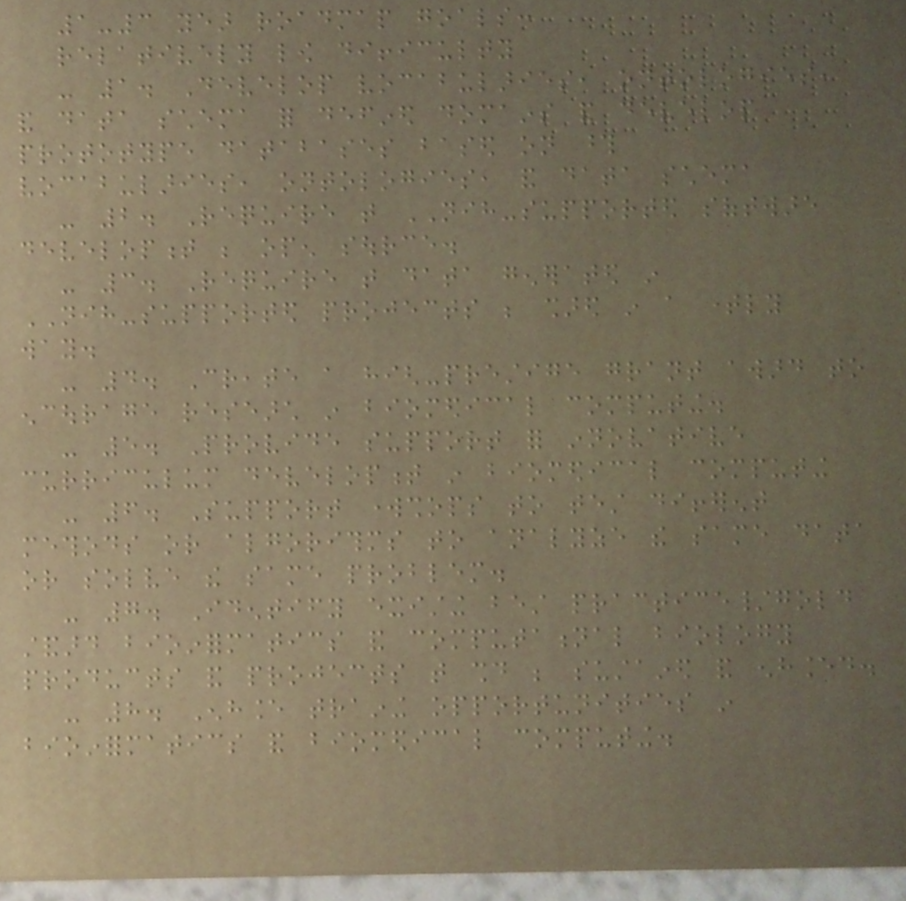1-3 year roadmap goals:
relatively low difficulty
- 1. Develop vocabularies, ontologies,
and data schema for defined domains and develop
prototype databases based on those
vocabularies, ontologies, and data schema
- 2. Require that NIH-supported software
development be open source.
- 3. Require that data generated in
NIH-supported projects be shared in a timely
way.
- 4. Create a high-prestige grant award to
encourage research in biomedical computing.
- 5. Provide support for innovative
curriculum development in biomedical computing
- 6. Support workshops to test different
methods or algorithms to analyze the same data
or solve the same problem.
- 7. Identify existing best practice/gold
standard bioinformatics and computational biology
products and projects that should be sustained and enhanced.
- 8. Enhance training opportunities in
bioinformatics and biomedical computing.
